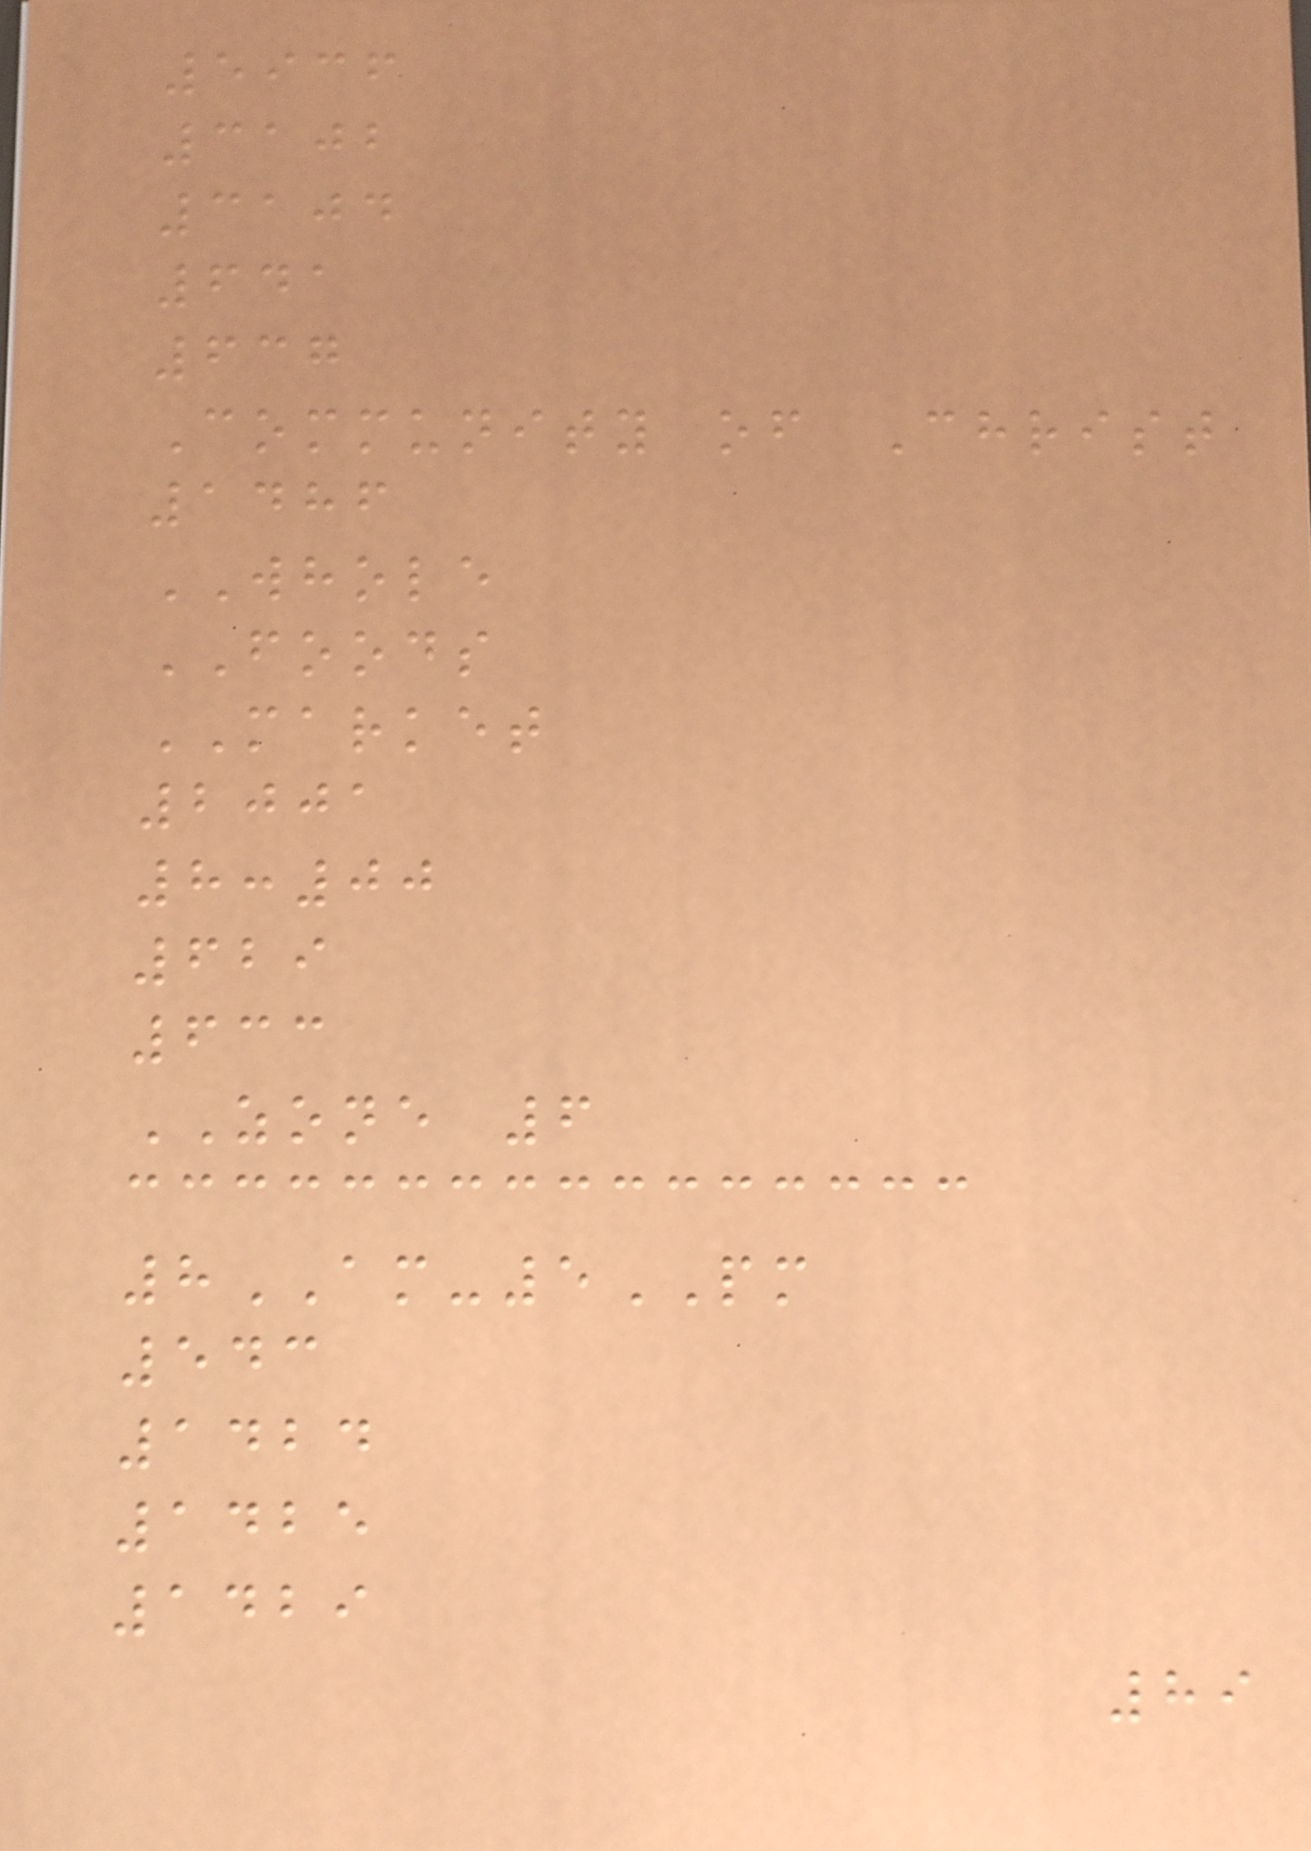5936
3102
3104
641
637
Community of Christ
1486
WHOLE
FOODS
MARKET
2001
8:00
629
633
ZONE 6
8AM-5PM
543
1424
1425
1429
89
